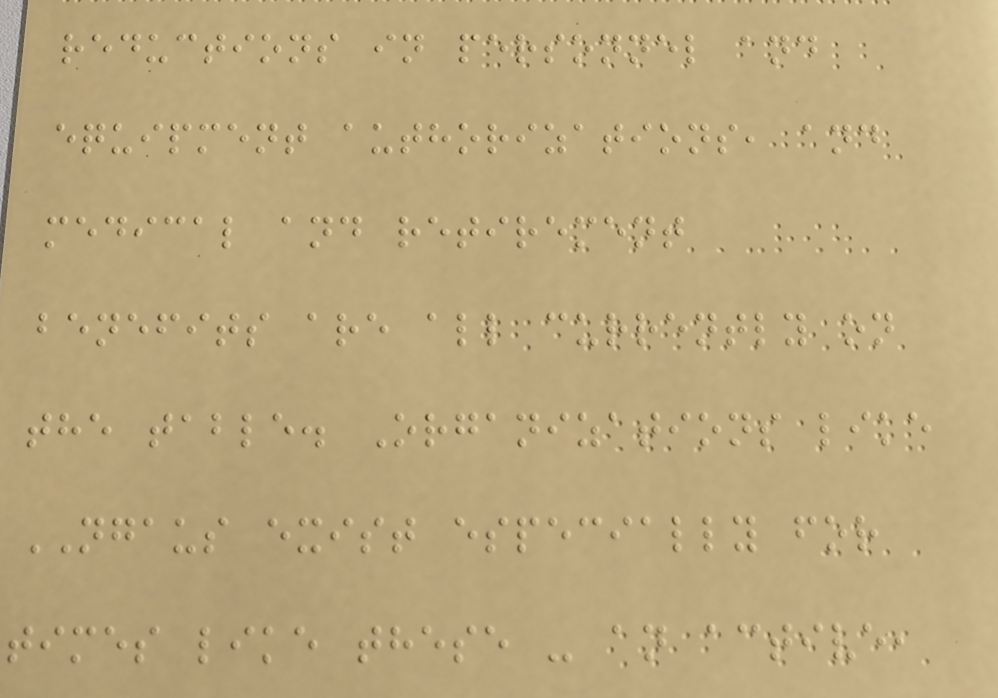reductions in personnel and
equipment authorizations, and
medical and retirement
benefits are all currently on
the table. Organizations like
NGAUS exist especially for
times like these - an active,
